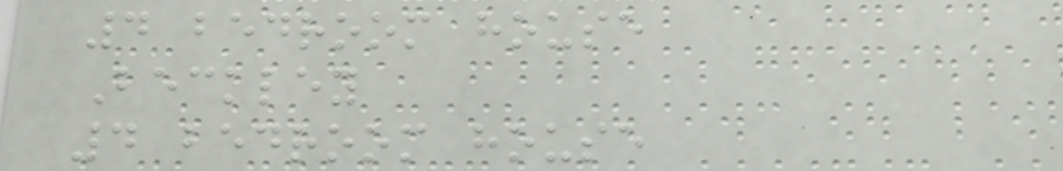4 bedroom house
Beckley
4 bedroom house
